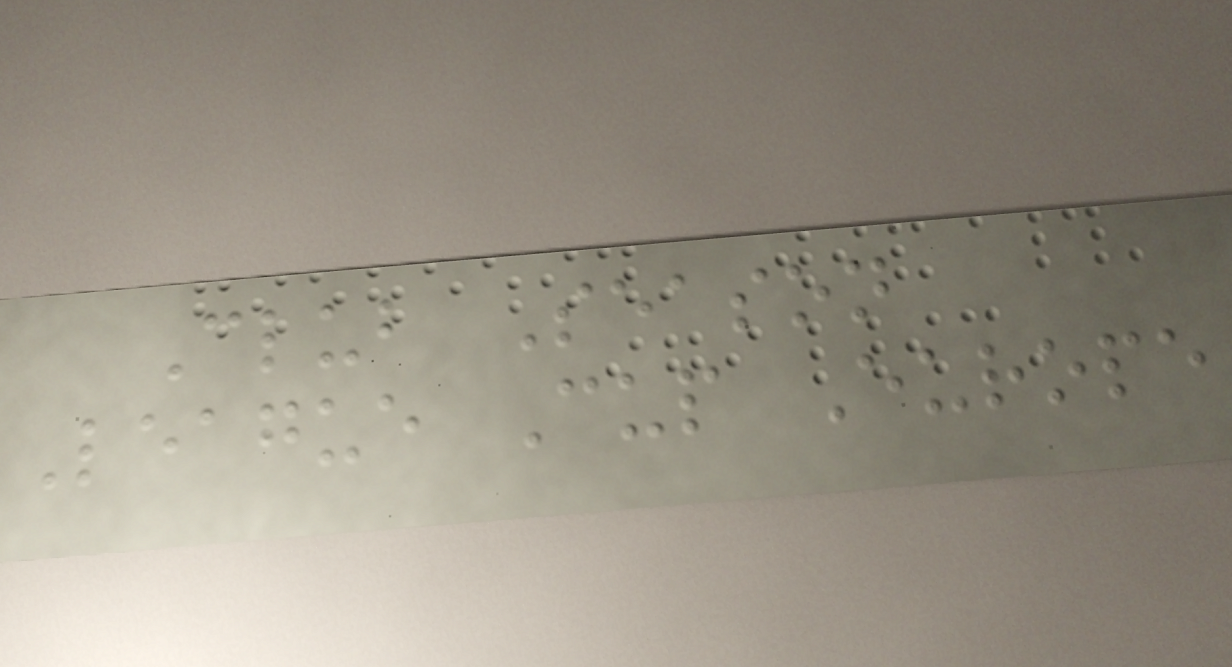Club Season
League Cup Europe
